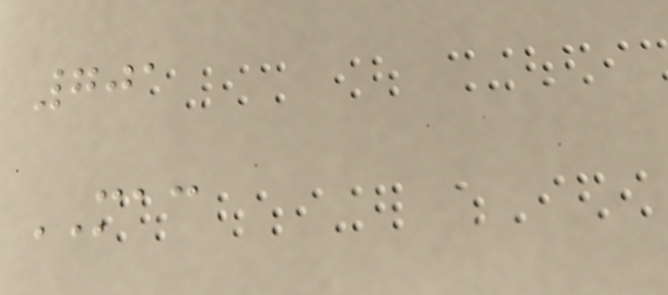701
MAC
